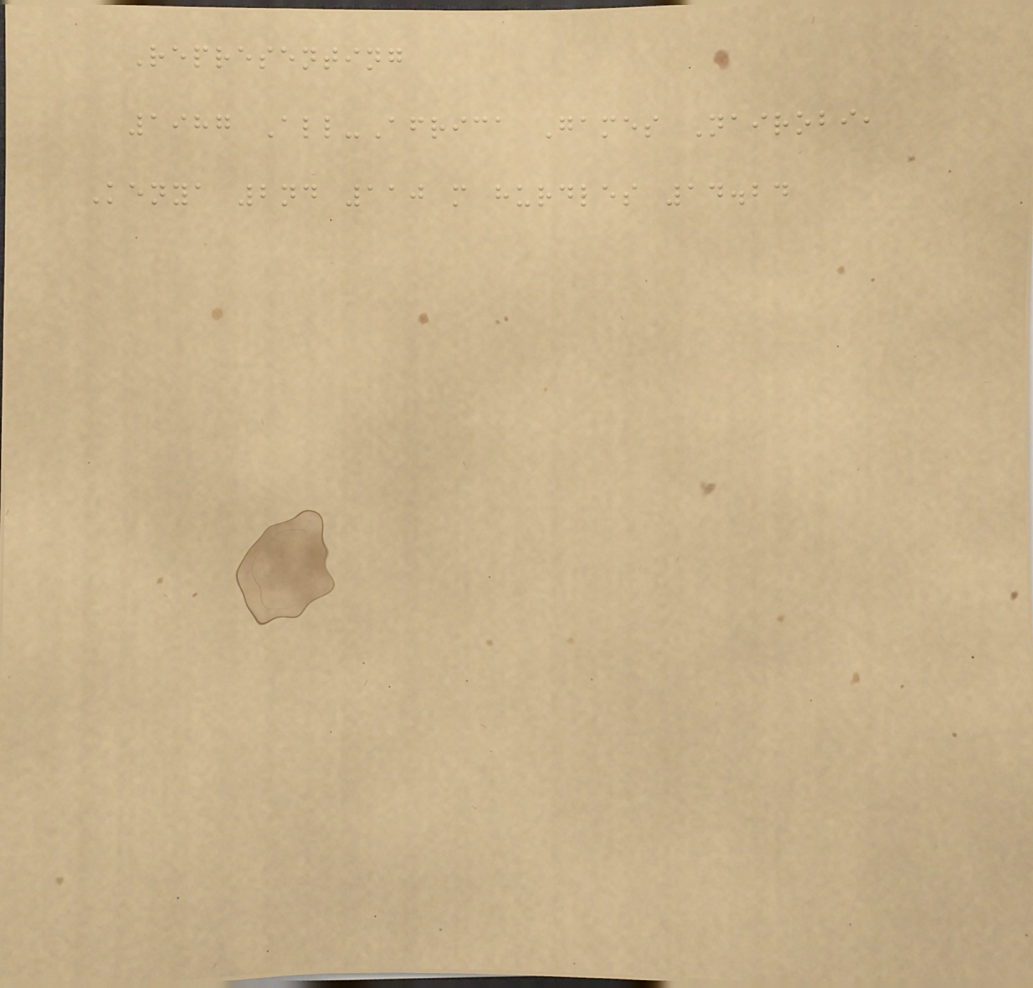Representing
1987 All-Africa Games Nairobi,
Kenya 2nd 110 m hurdles 14.24
